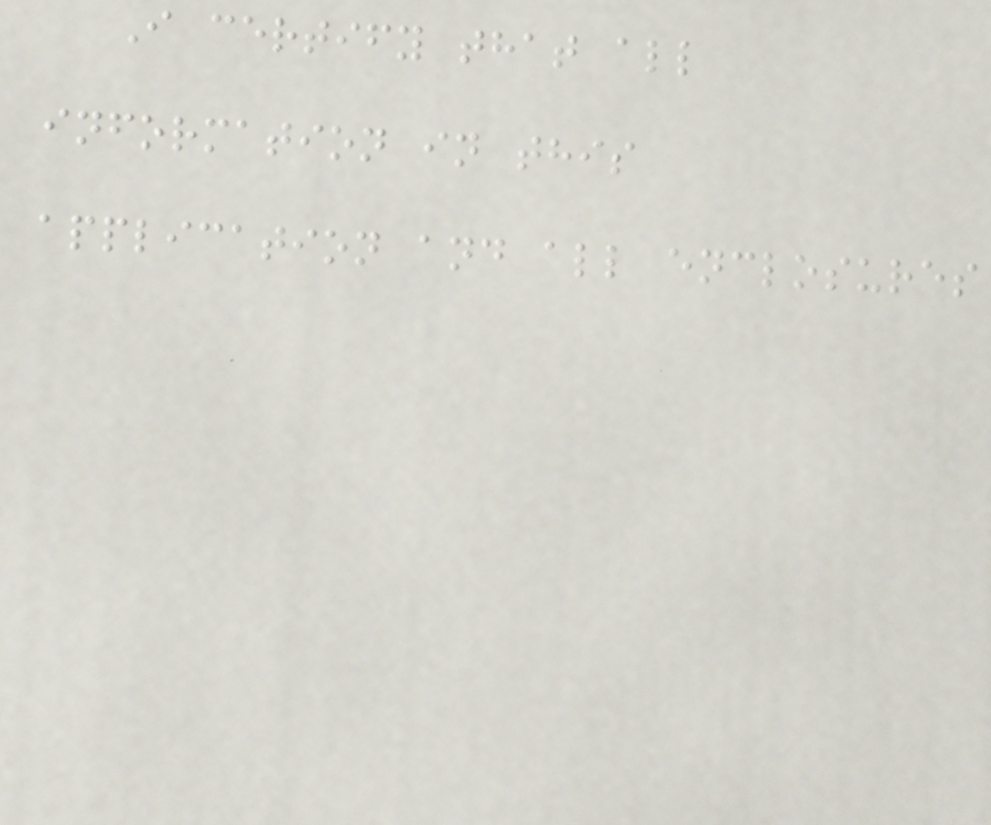I certify that all
information in this
application and all enclosures
